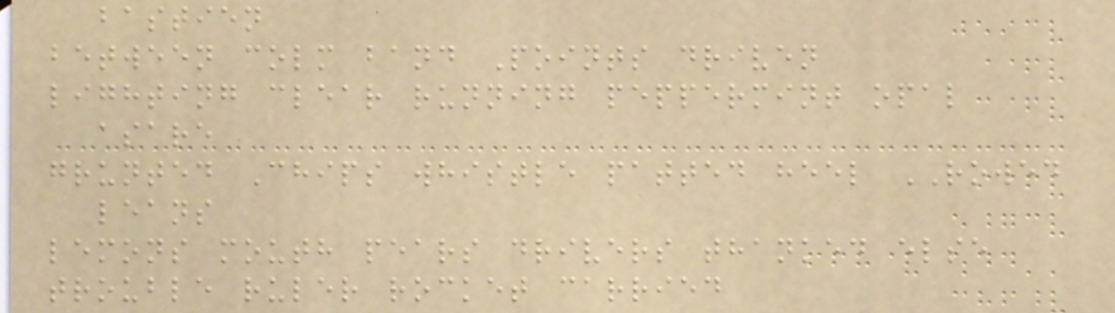bastien
between colm band Points driven
lighting clear running peppermint opal
asare
grunted Chips whistle patted heel ROWED
leans
lemons mouth pears drivers thanked else
trouble ruler rocket carried
